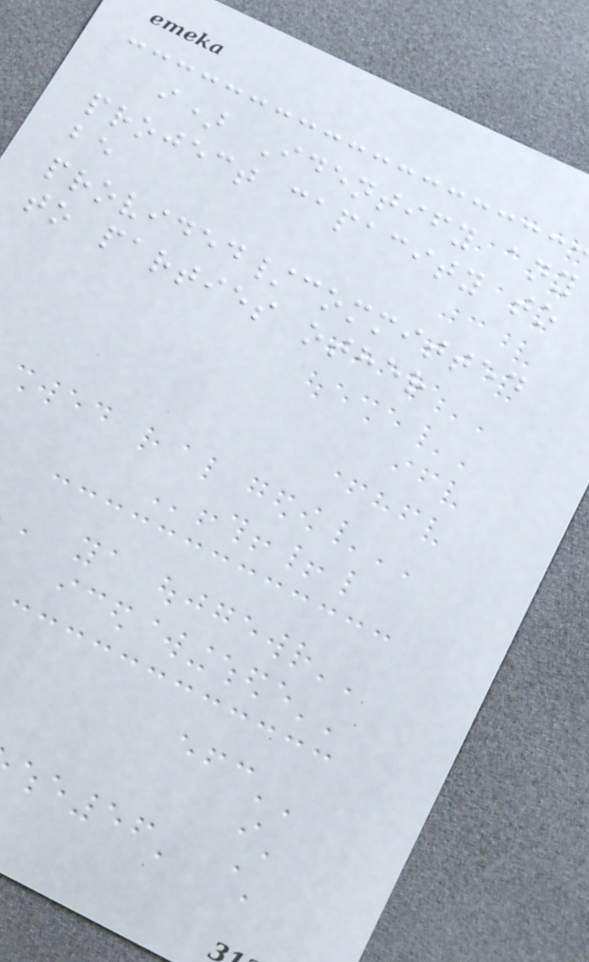i) Identify any
project capacity to
be
provided/committed
to parties other
